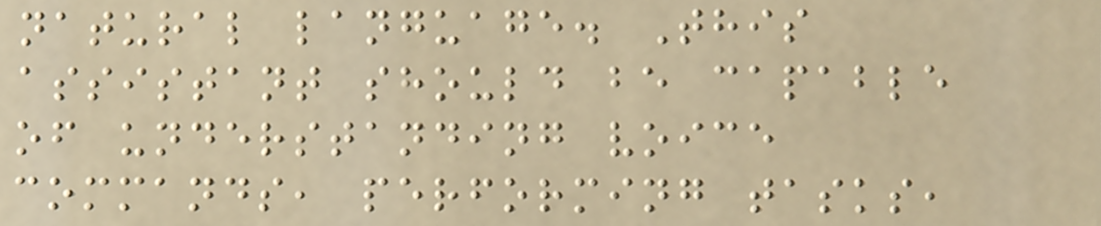natural language. This
assistant should be capable
of understanding voice
commands, performing tasks,
